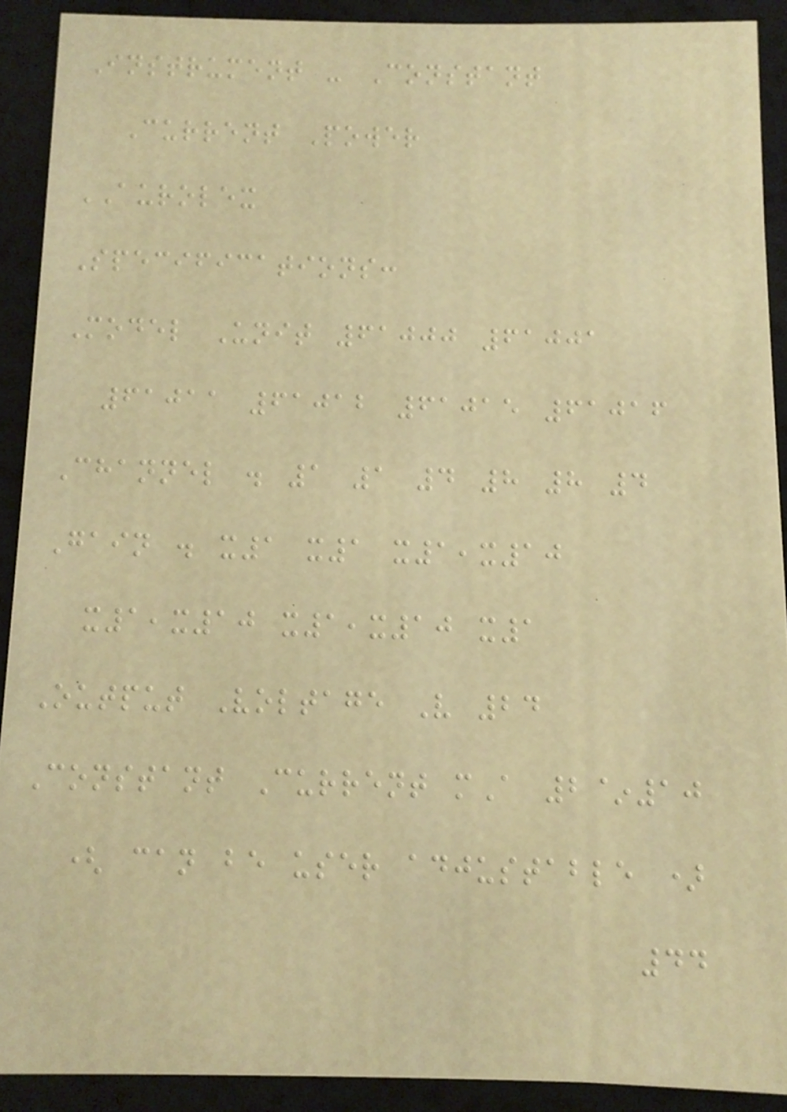Instrument - Constant
Current Power
AUROLEX
Specifications:
Model Unit 61000 61001
61011 61012 61015 61016
Channel . 1 1 4 8 8 4
Gain . x1 x1 x1,x10
x1,x10 x1,x10 x1
Output Voltage V 24
Constant Current mA 2~10
( can be user adjustable )
44
